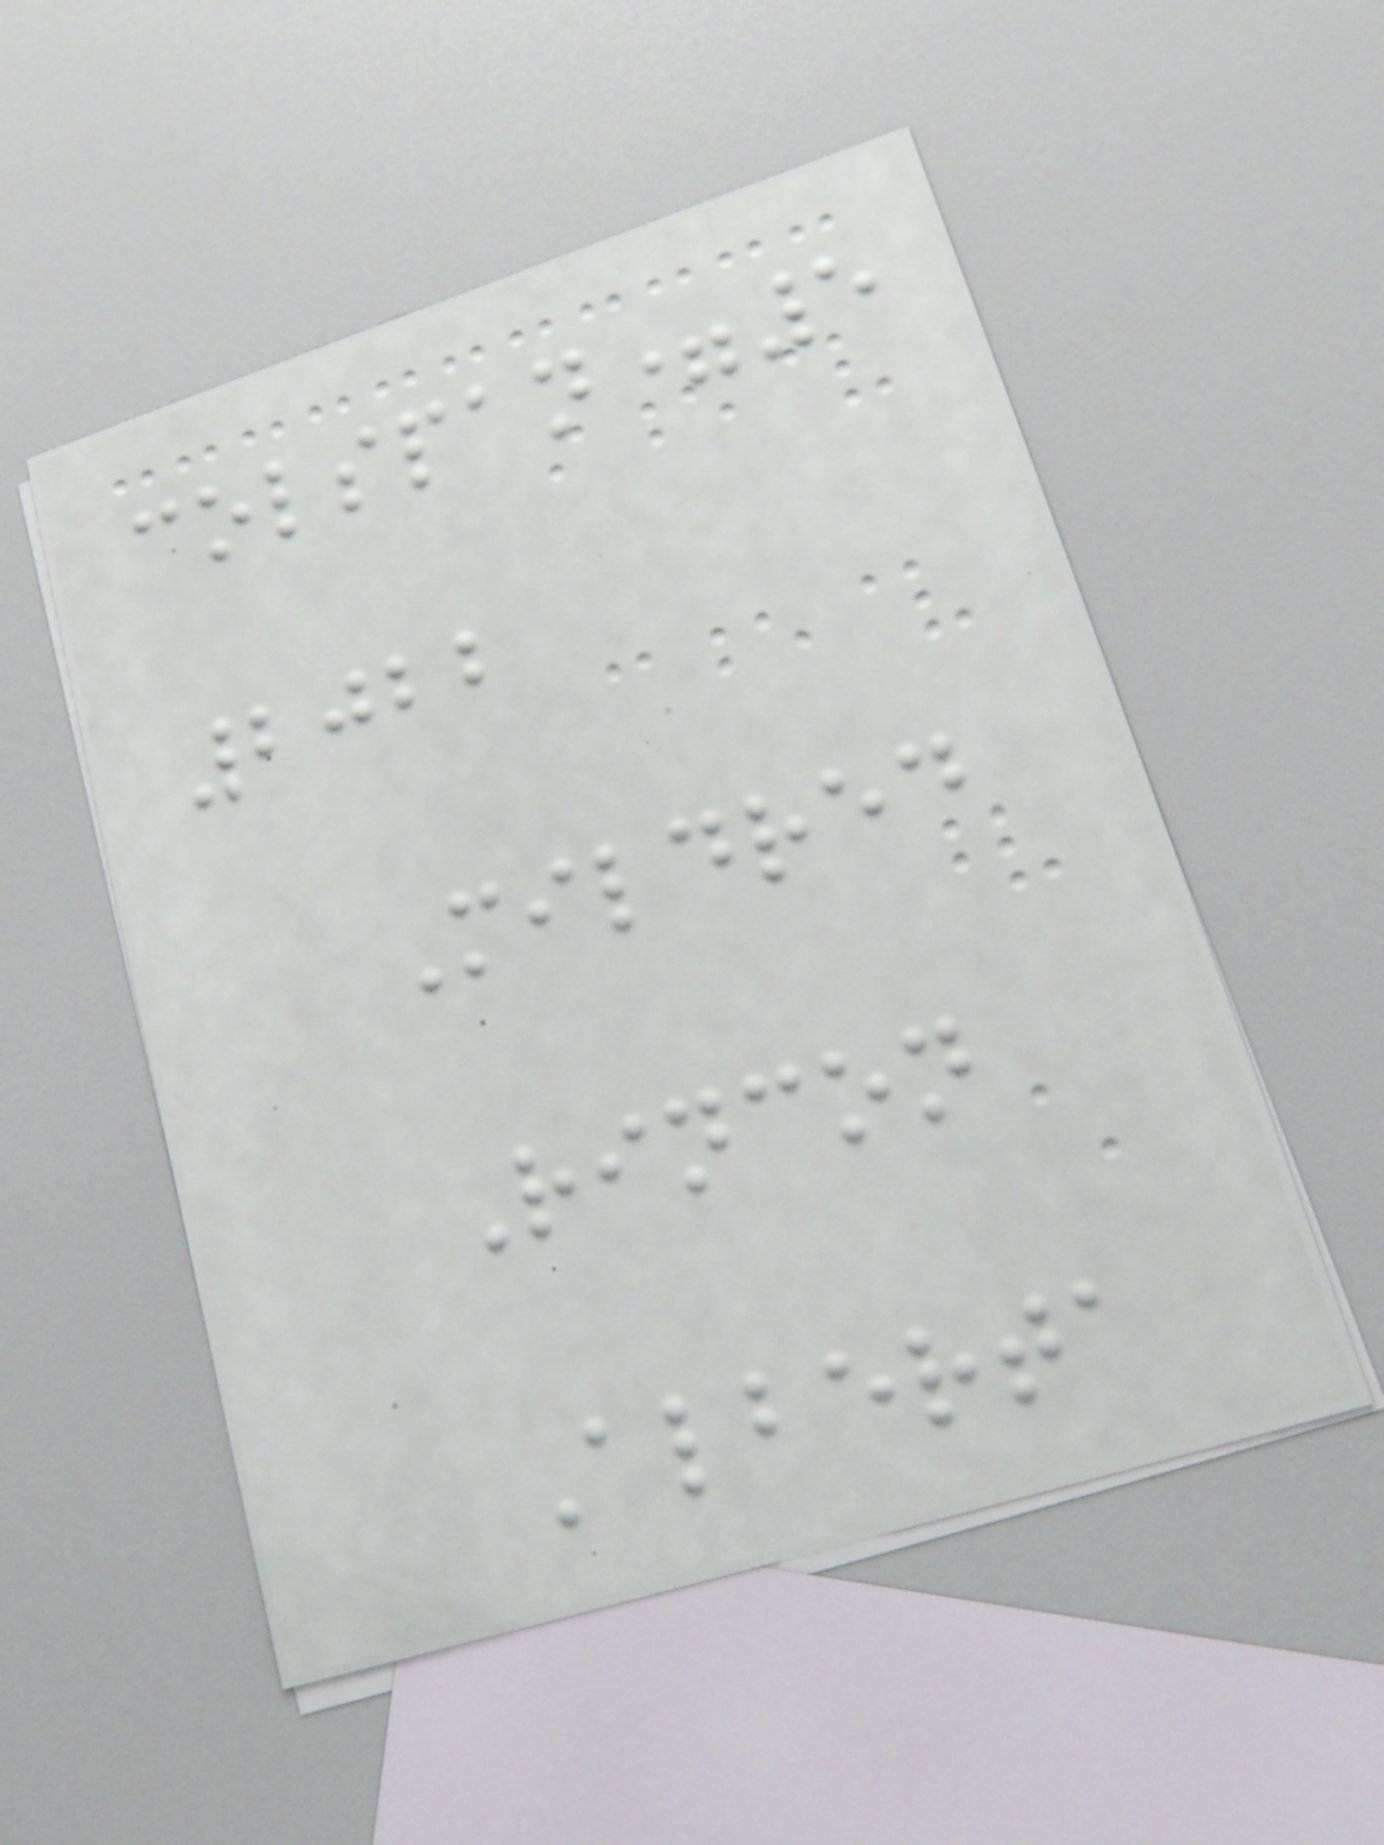colspan=5
2022
Mildred
Rincon
Alberta
